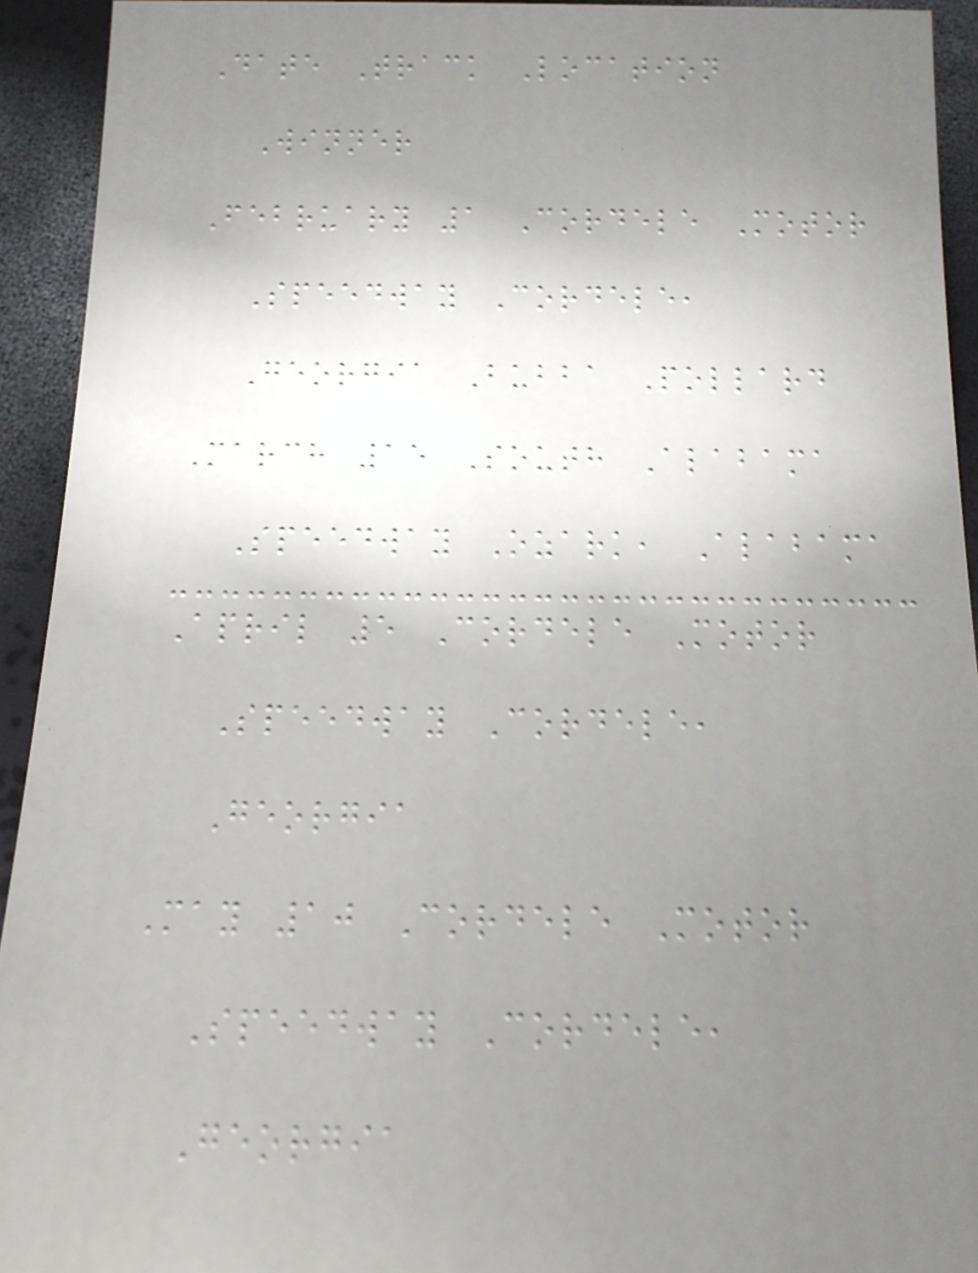Date Track Location
Winner
February 1 Cordele Motor
Speedway Cordele,
Georgia Bubba Pollard
March 15 South Alabama
Speedway Ozark, Alabama
April 5 Cordele Motor
Speedway Cordele,
Georgia
May 10 Cordele Motor
Speedway Cordele,
Georgia
